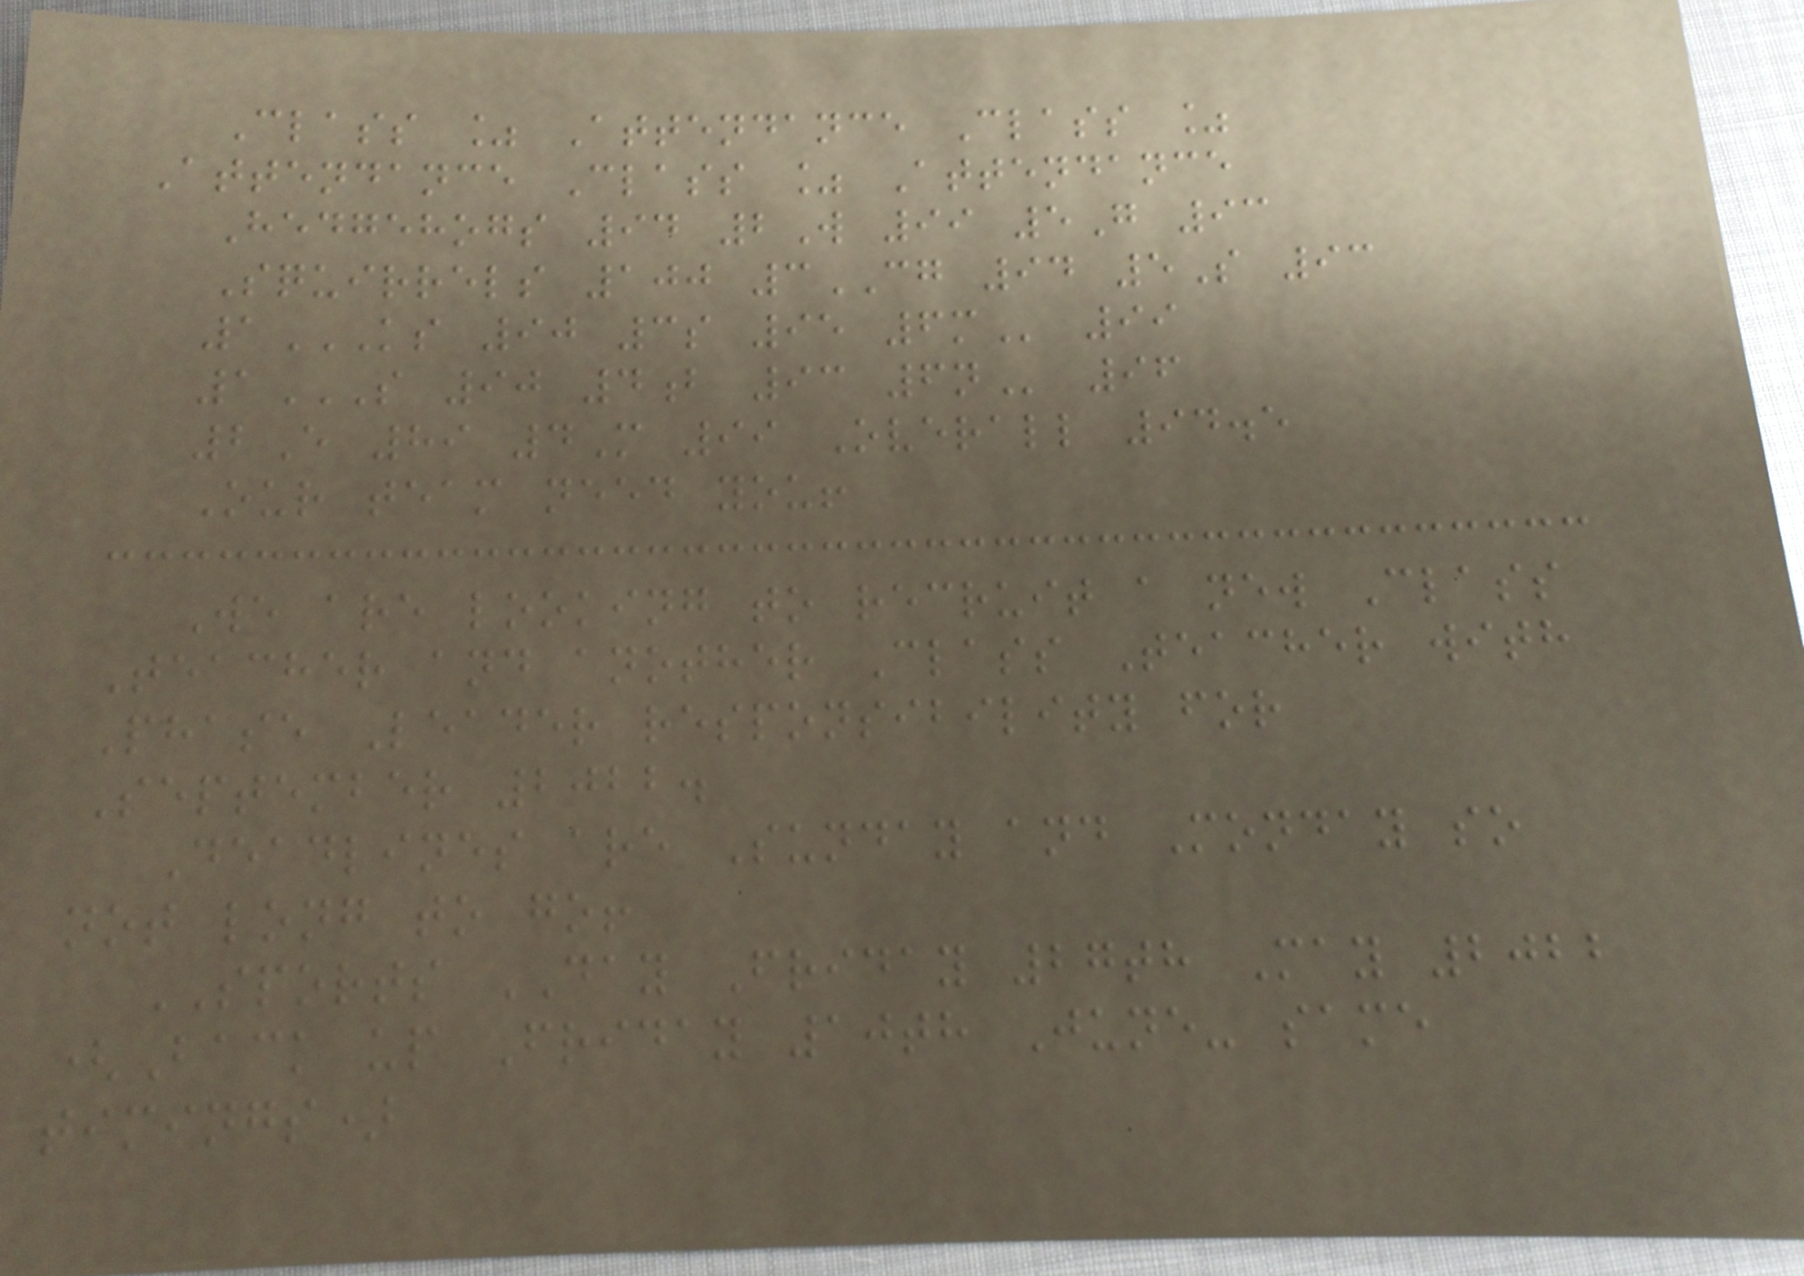Class % Attendance Class %
Attendance Class % Attendance
Hedgehogs 94 2W 99 5G 93
Squirrels 100 3CG 94 5S 93
1KS 90 3S 95 6M 99
1S 90 4B 93 6N 96
2E 89 4M 99 Overall 94.5
Our team need you!
We are looking to recruit a new Class
Teacher and another Class Teacher with
Phase Leader responsibility for
September 2022.
Deadlines are Sunday and Monday so
not long to go!
SPORTS DAY Friday 27th May 2022
(Back up Friday 10th June- same
timings)
